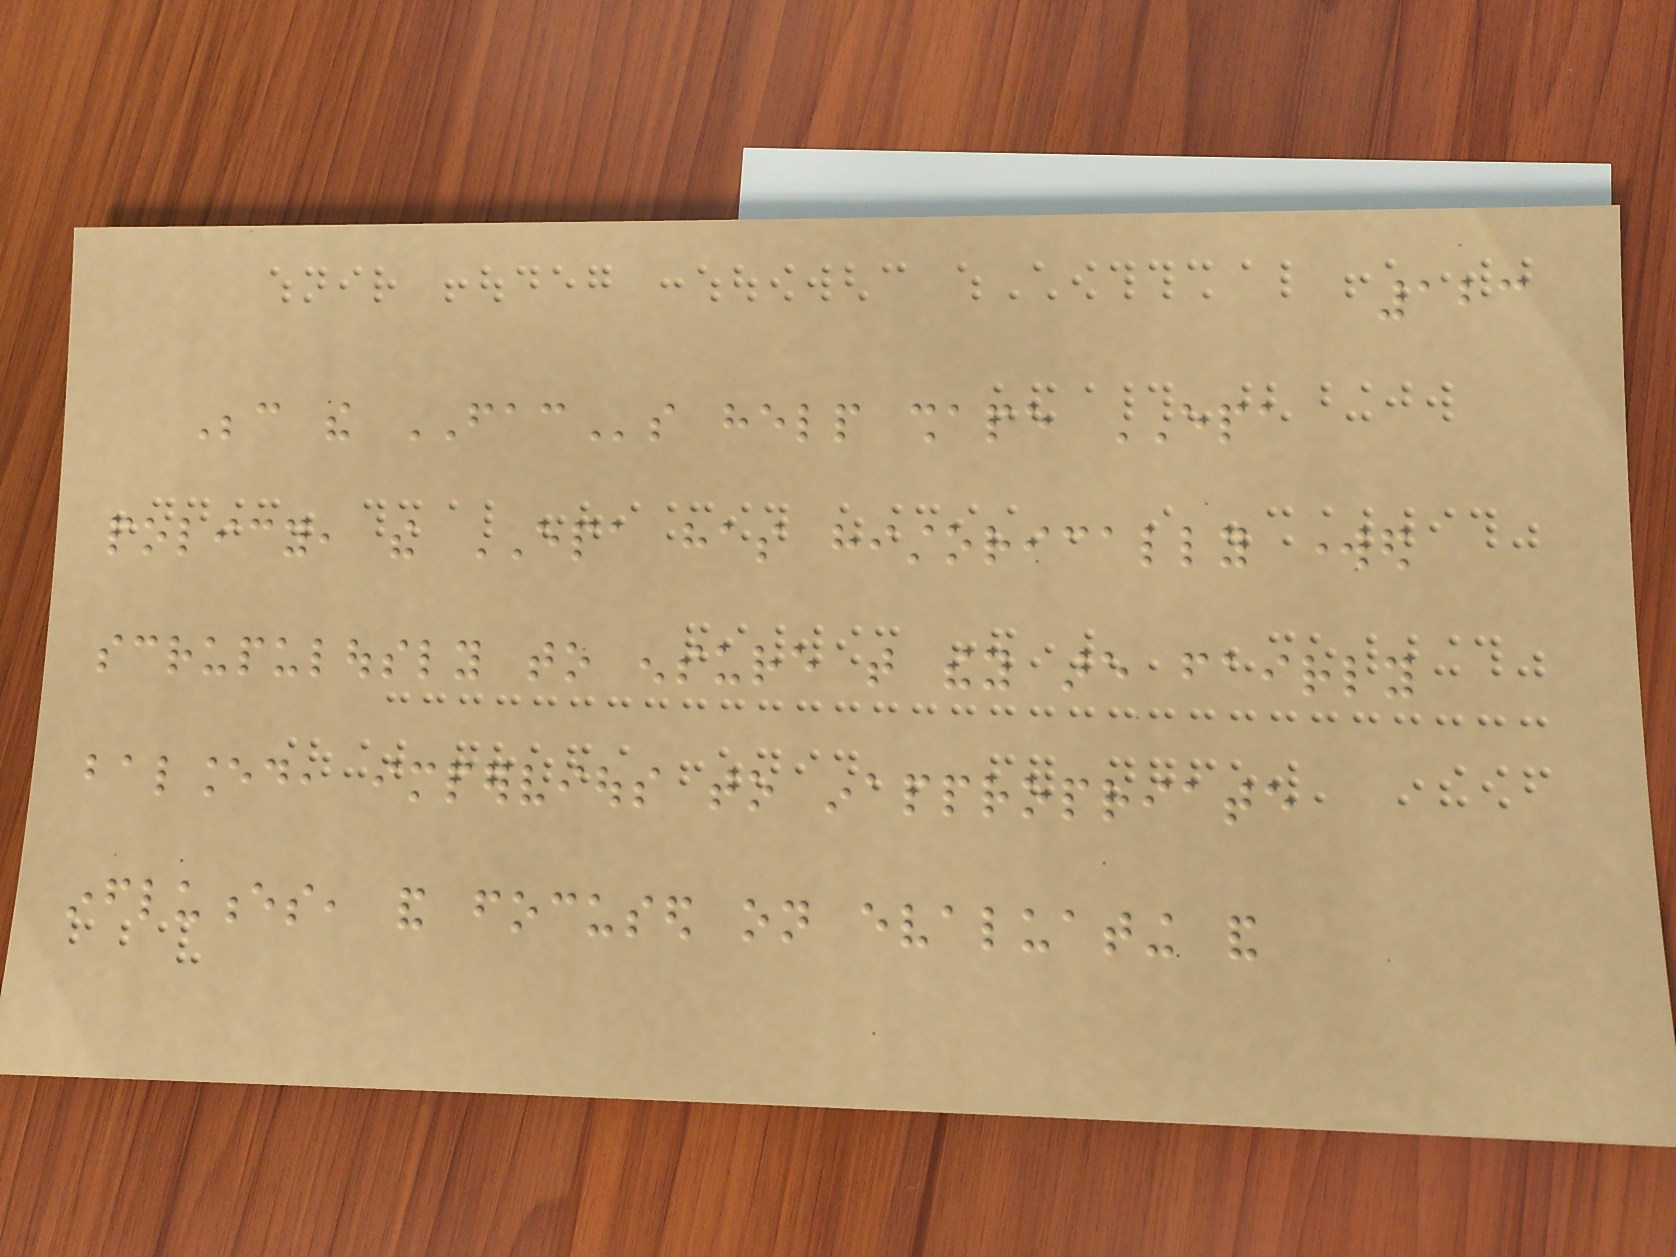123
Because the FACs help shape EPA
policy, the EPA has historically worked
scrupulously to ensure that they are fairly
balanced, impervious to inappropriate
influences, and focused on evaluating and
